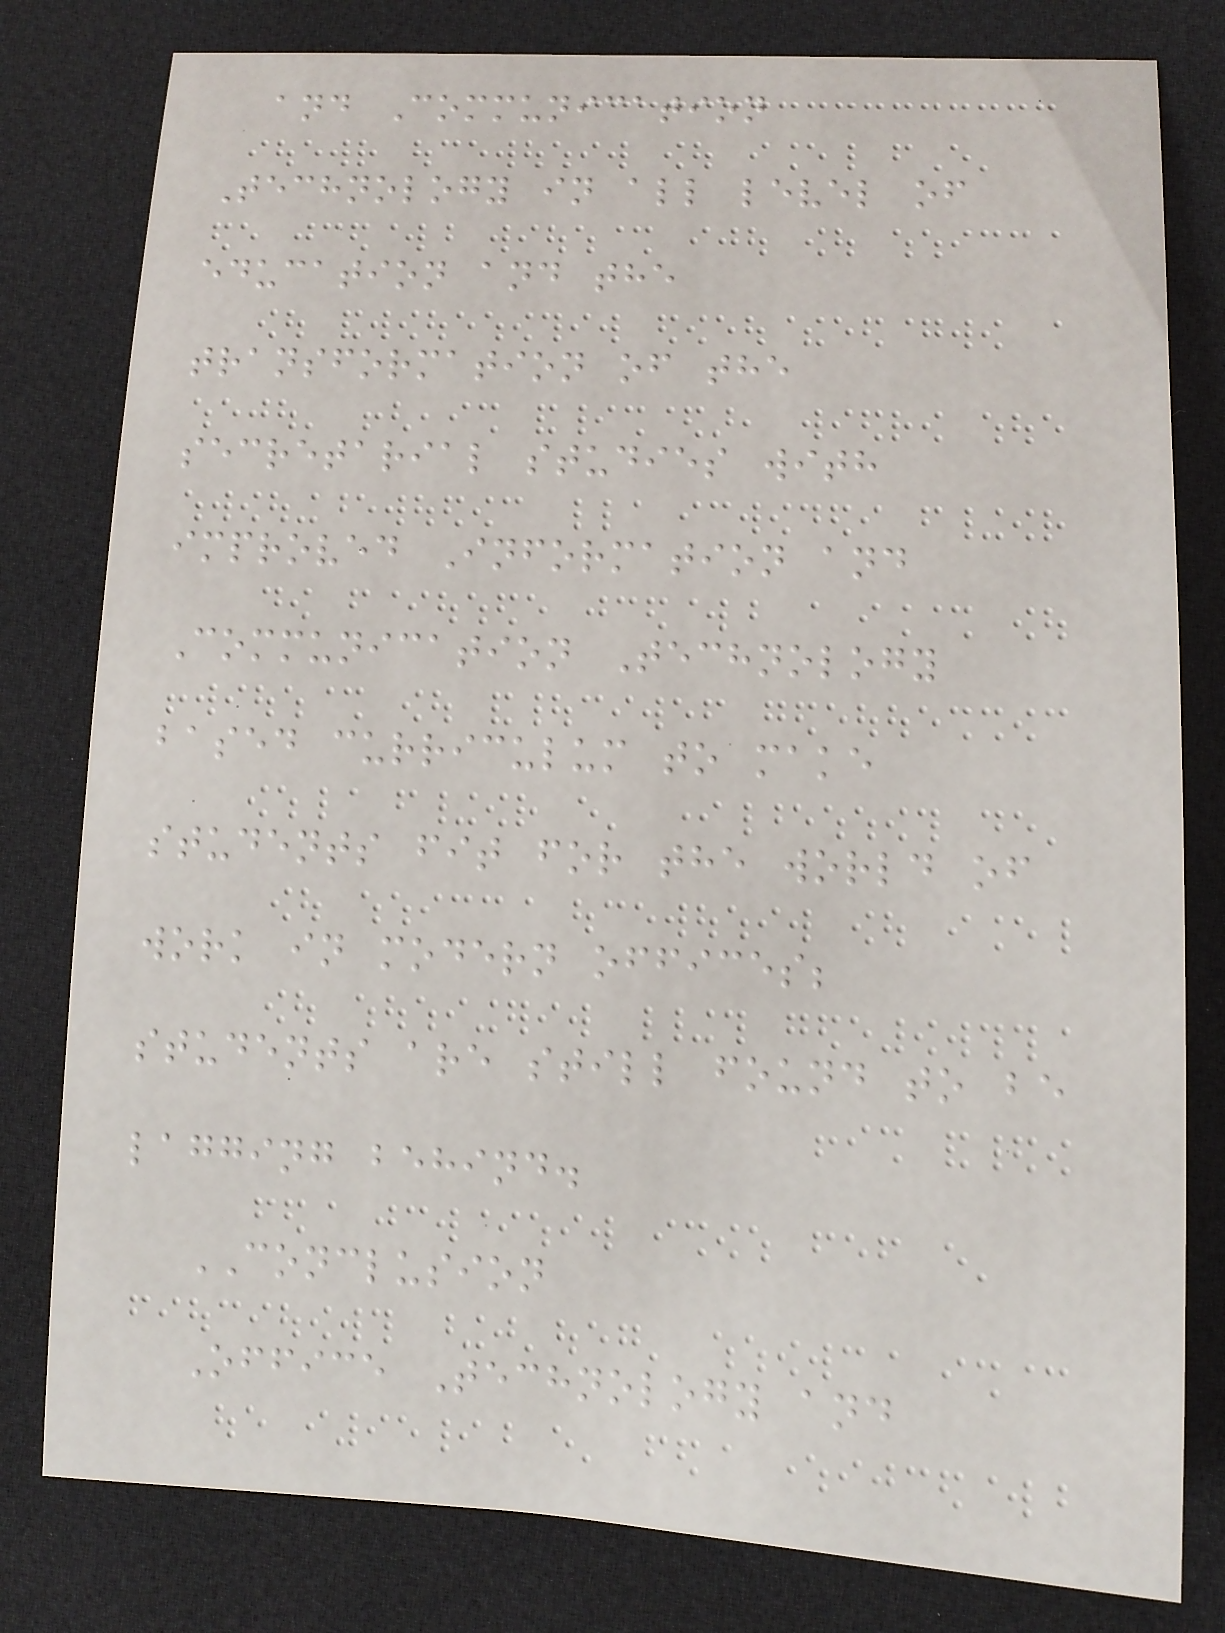and Communication
Technology in all level of
education and the
transformation of the
secretarial studies with
improved Information and
Communication Technology
based curriculum to make
students fit for the world of
work in modern offices;
students are still found to be
lagging behind.
CONCLUSION
Office Technology and
